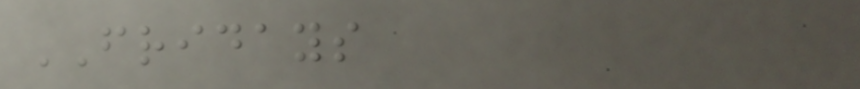FRIDAYS
